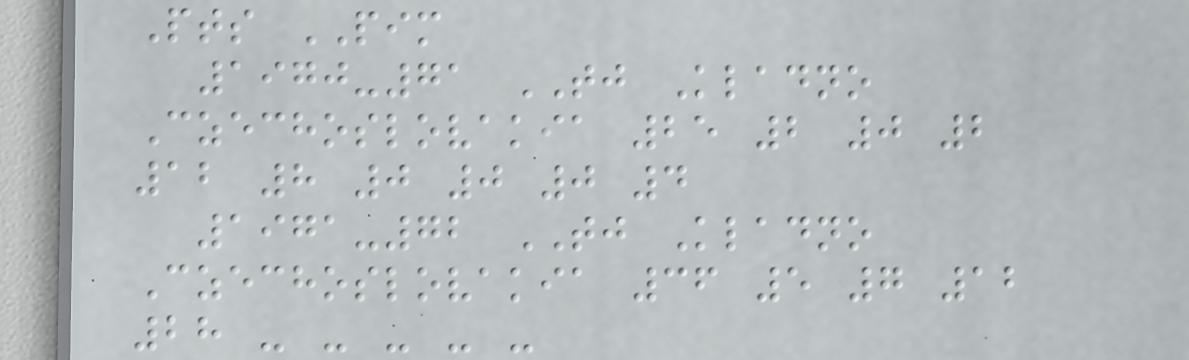Pts PIM
1970-71 TJ Kladno
Czechoslovakia 25 2 0 2
12 8 0 0 0 4
1971-72 TJ Kladno
Czechoslovakia 36 5 7 12
28 - - - - -
